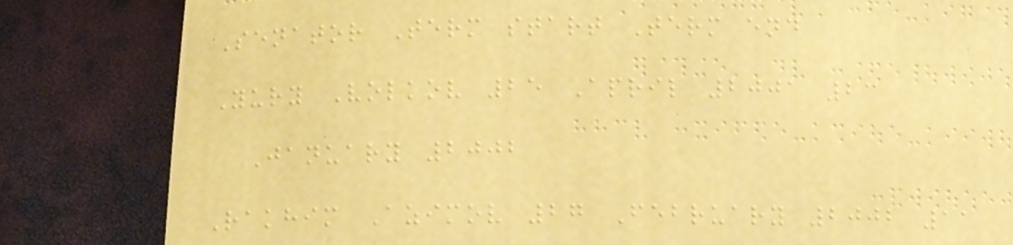Senator Term start Term end
Yury Volkov 25 April 2001 23
January 2002
Rakhim Azimov 27 February 2002 11
